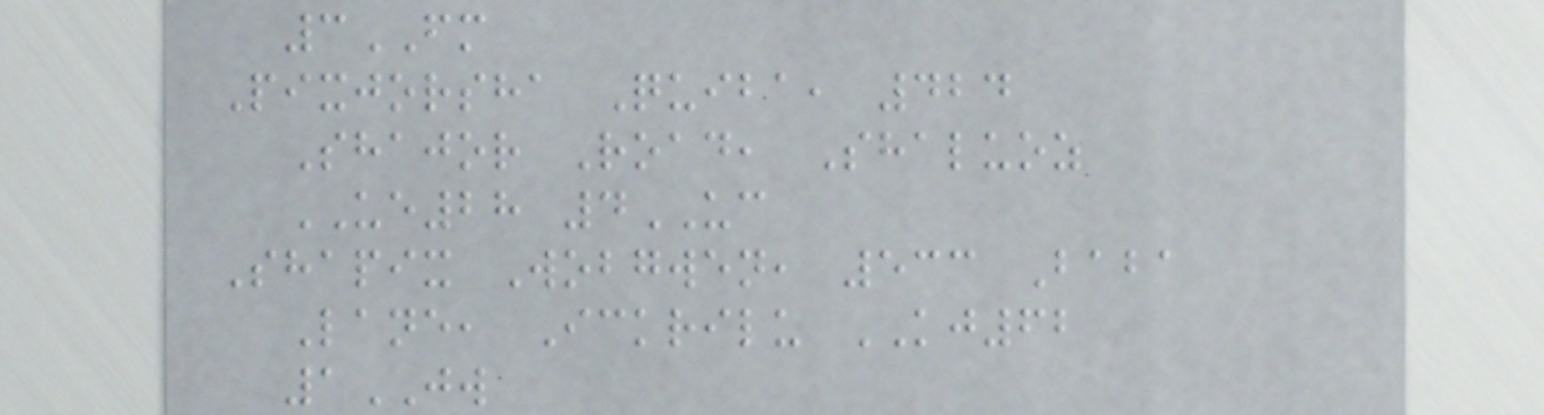3FM
Pixjorsha Quiba, 424
Shajor Road, Shaluoz
UE28 4UC
Shapix Wobgwen, 533 Baba
Lane, Ickrilu KJ62
1JW
